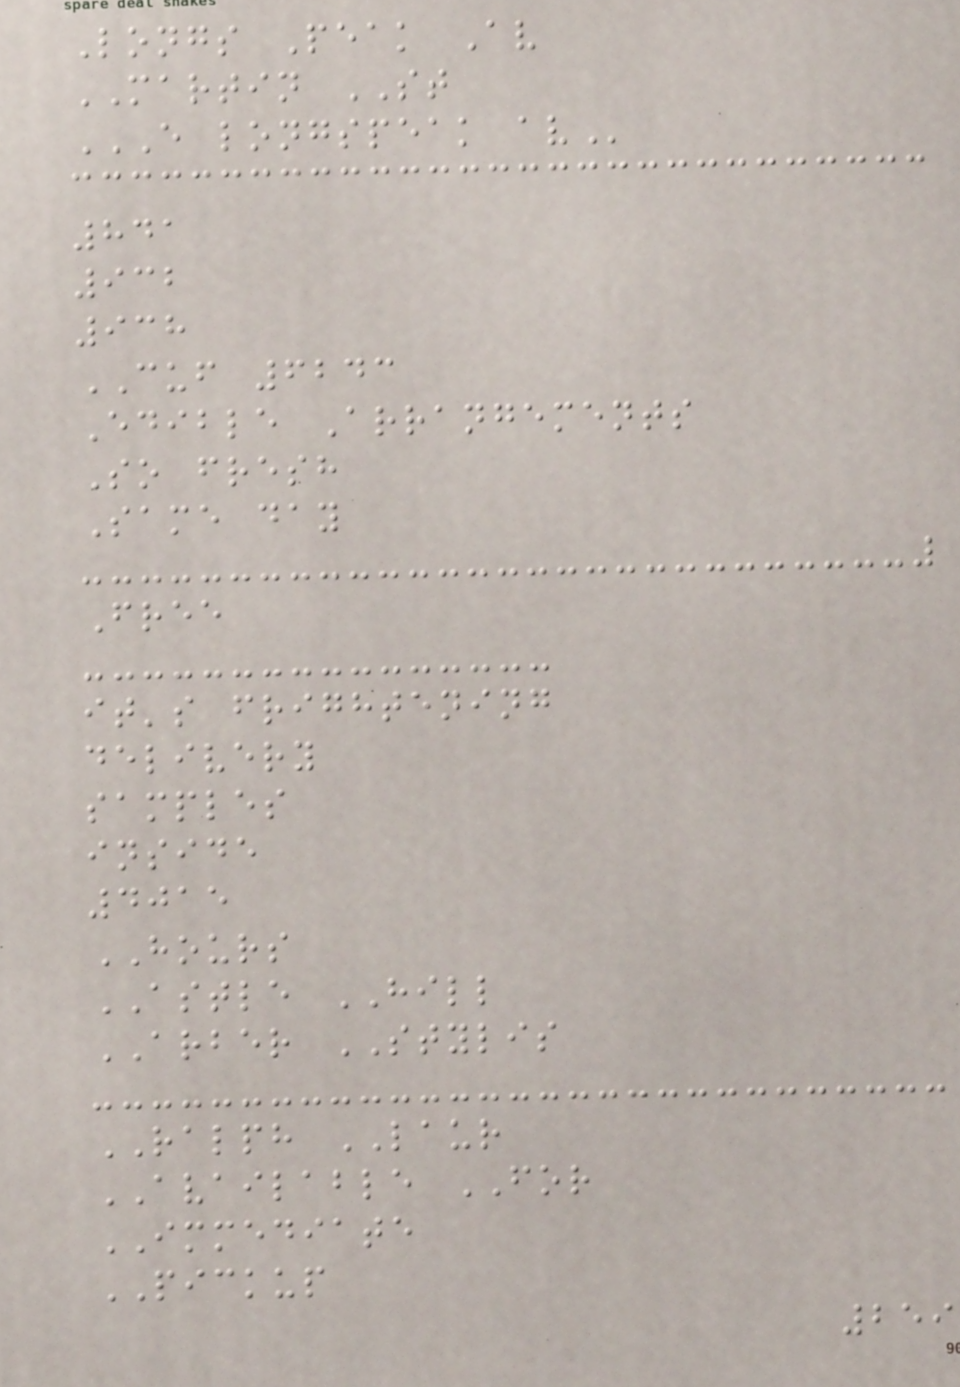Longs Peak Av
MARTIN ST
E LONGSPEAK AV
841
932
938
CUF 6243
Edible Arrangements
So fresh
Same day
Free
it's frightening
delivery
samples
inside
4015
HOURS
ASTLE HILL
ARBER STYLIS
RALPH LAUR
AVAILABLE FOR
IMMEDIATE
PICKUP
259
